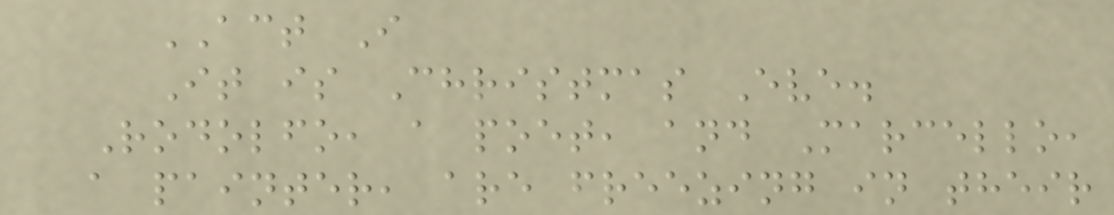ACT I
It is Christmas Eve.
Rodolfo, a poet, and Marcello,
a painter, are freezing in their
